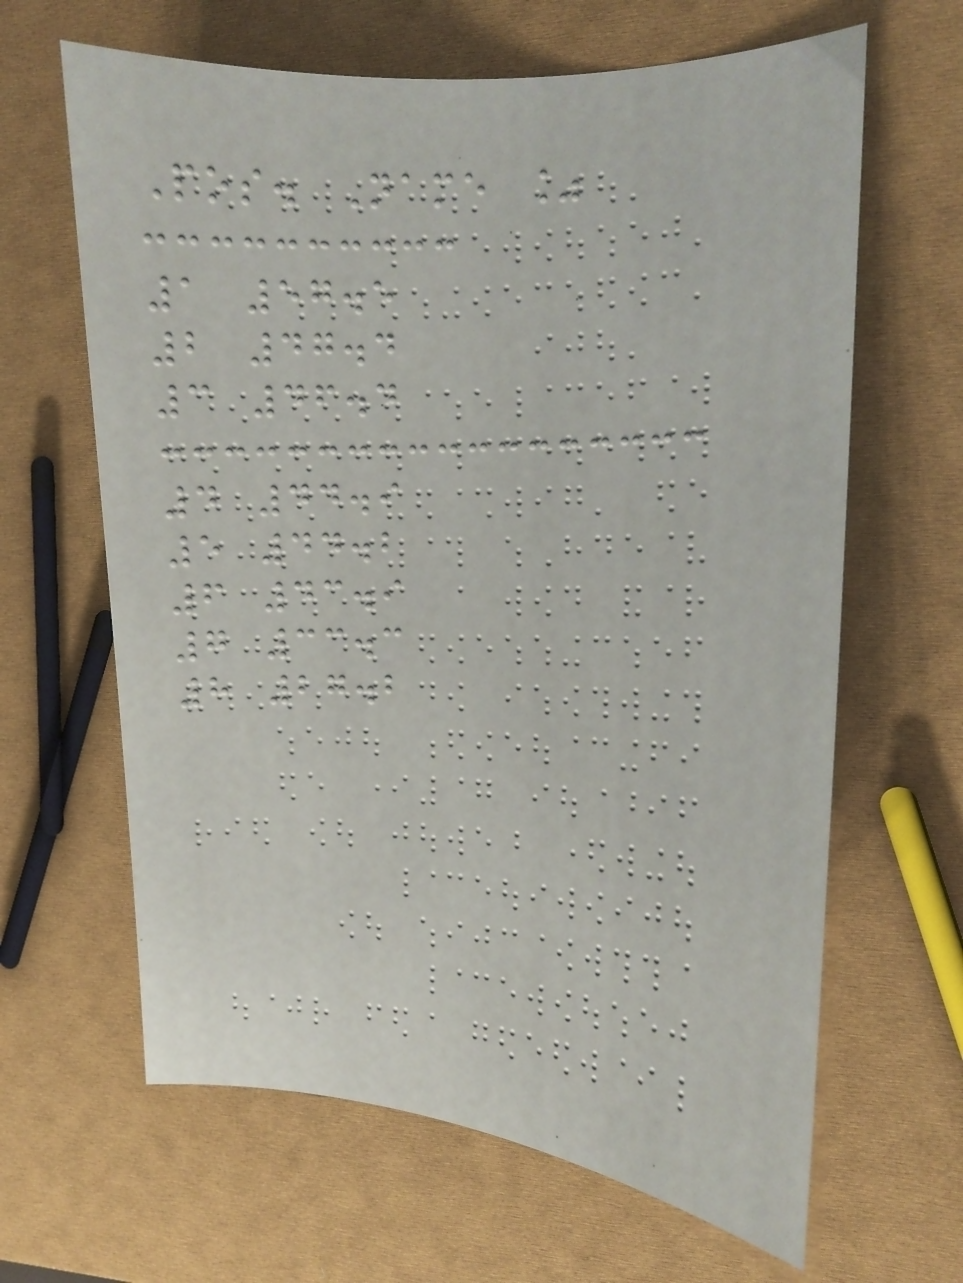Pos. Name %
1 57.5
2 47.4
3 46.4
4 44.9
5 44.2
6 43.9
7 33.3
8 27.2
